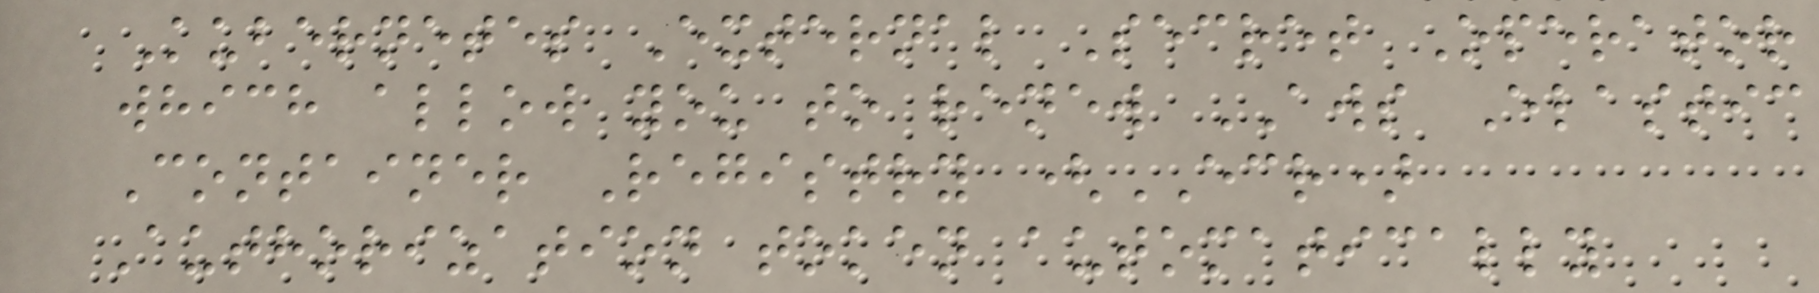Kubernetes External Secret Operator
which allow you to renew AWS Elastic
Container Registry (ECR)
Authorization token automatically
